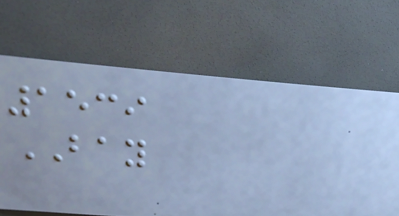1539
BAY
